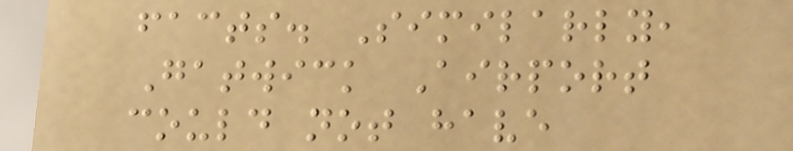facts. Similarly,
Gatwick Airport
could not have
